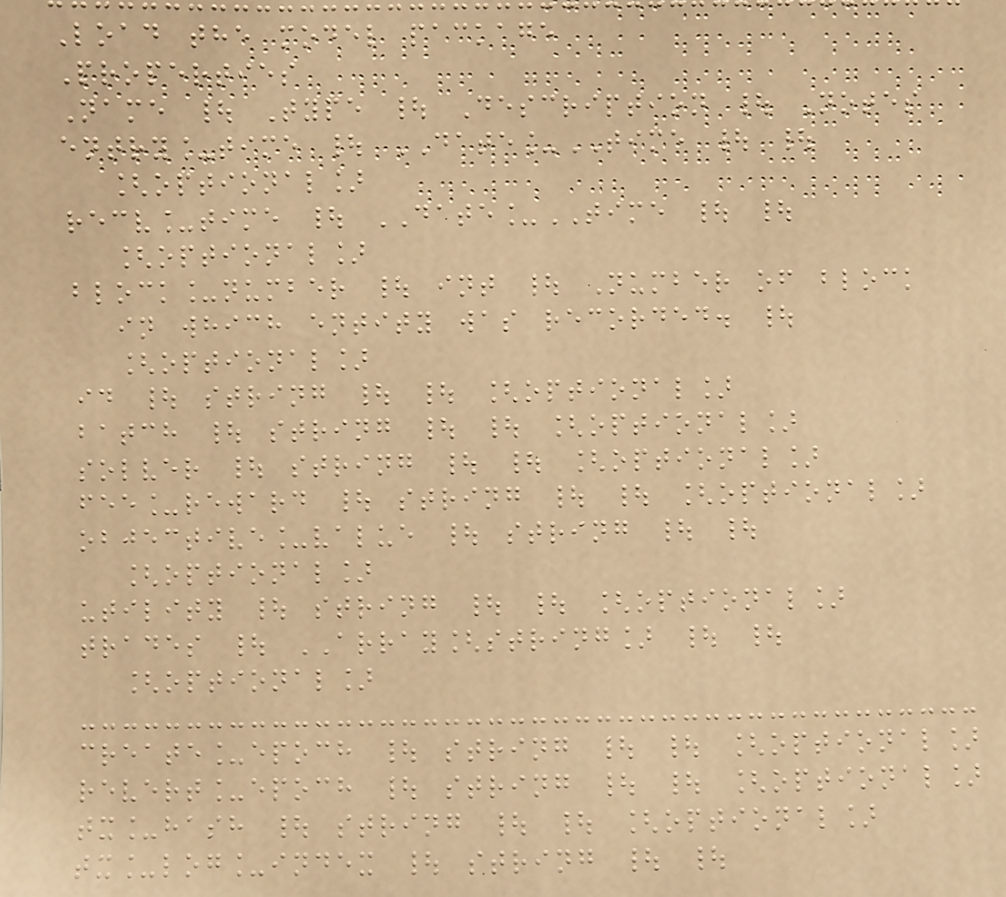Load the model package
Properties
Name | Type | Description | Notes
entry_time | DATE_TIME | |
[optional]
recv_time | DATE_TIME | |
[optional]
block_number | int | Number of block
in which entity was recorded. |
[optional]
id | string | | [optional]
batch | string | | [optional]
solver | string | | [optional]
fee_reward | string | | [optional]
objective_value | string | |
[optional]
utility | string | | [optional]
trades | ARRAY[string] | |
[optional]
create_epoch | string | | [optional]
revert_epoch | string | | [optional]
tx_hash | string | | [optional]
tx_log_index | string | |
